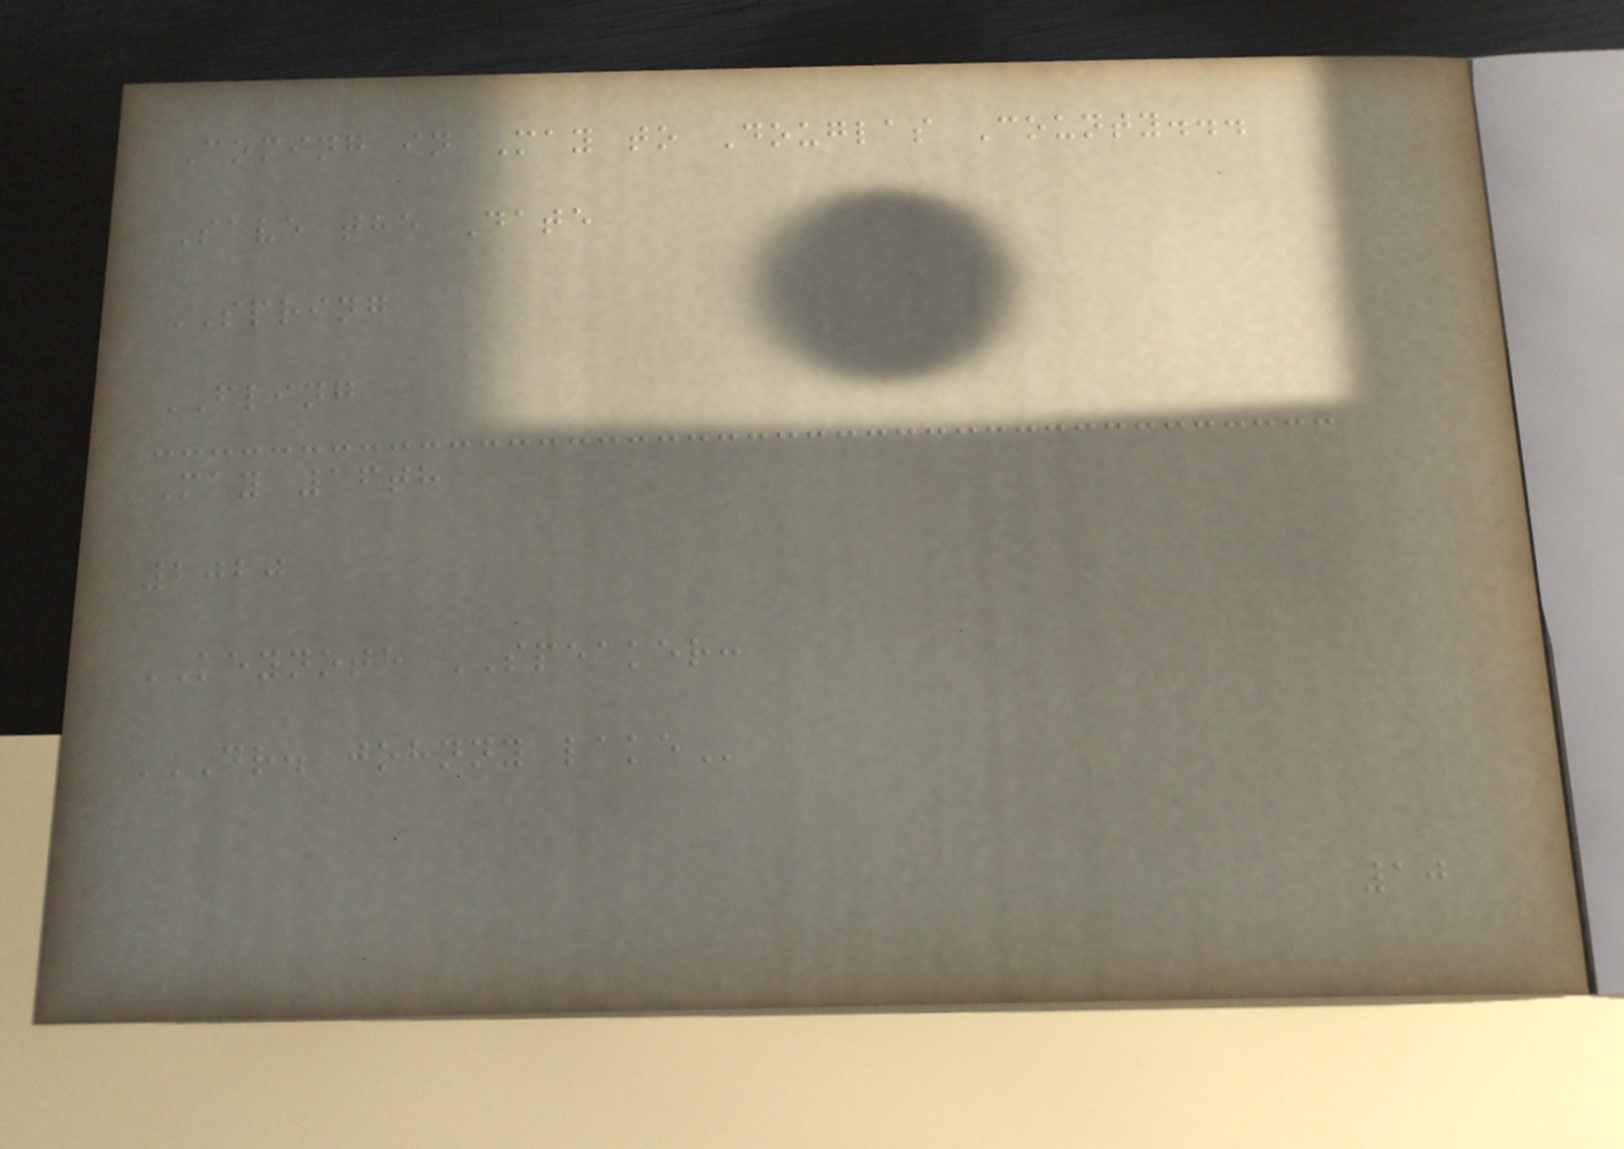Coming in May to Douglas County...
Save the Date
SPRING
FLING
May 16th
2020
KEYNOTE SPEAKER:
DR. JOHNNY LAKE
10
